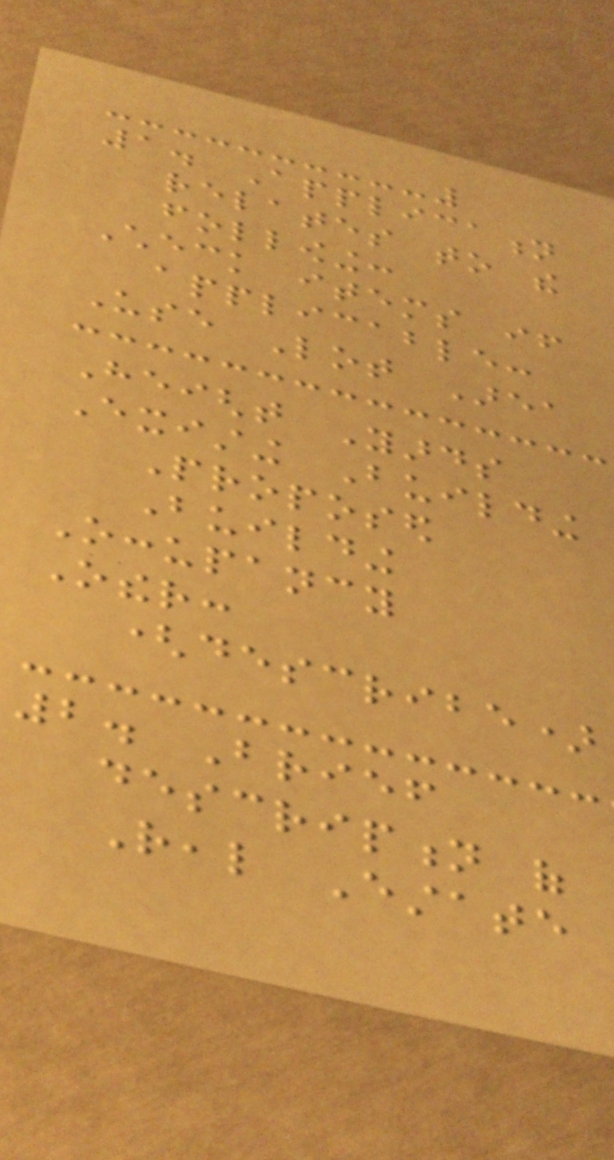1. Application
relates to the
following:
Check items if
applicable:
Use Lot Area
Height Yards
Existing Building
Proposed
Building
Occupancy
Other:
(describe)
2. Brief
description of
Real Estate
